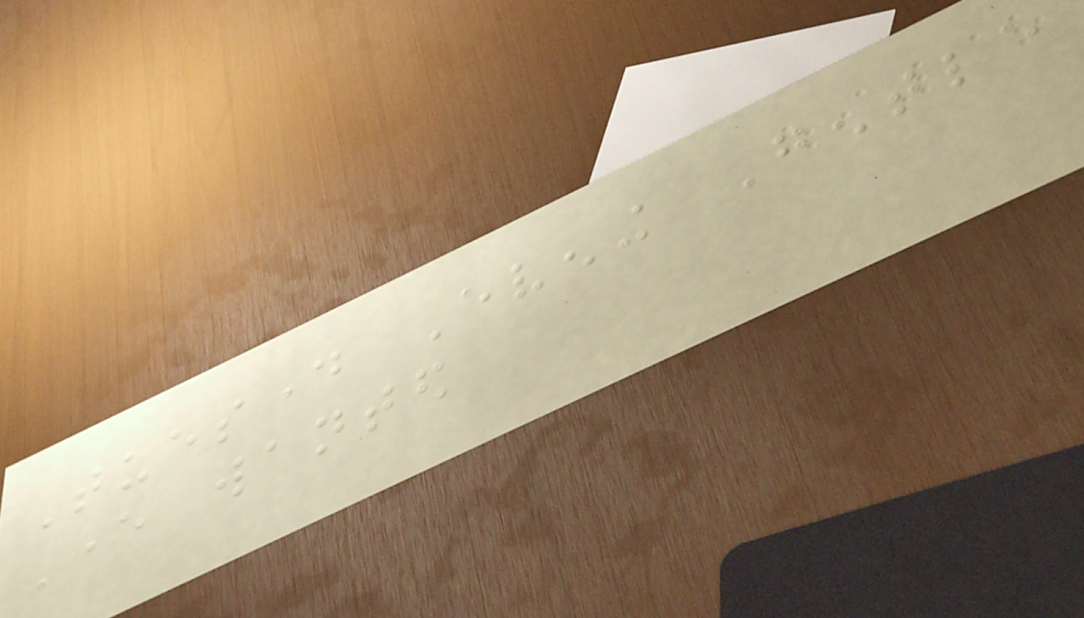Tuesday Evening Gentle
Ever wanted
